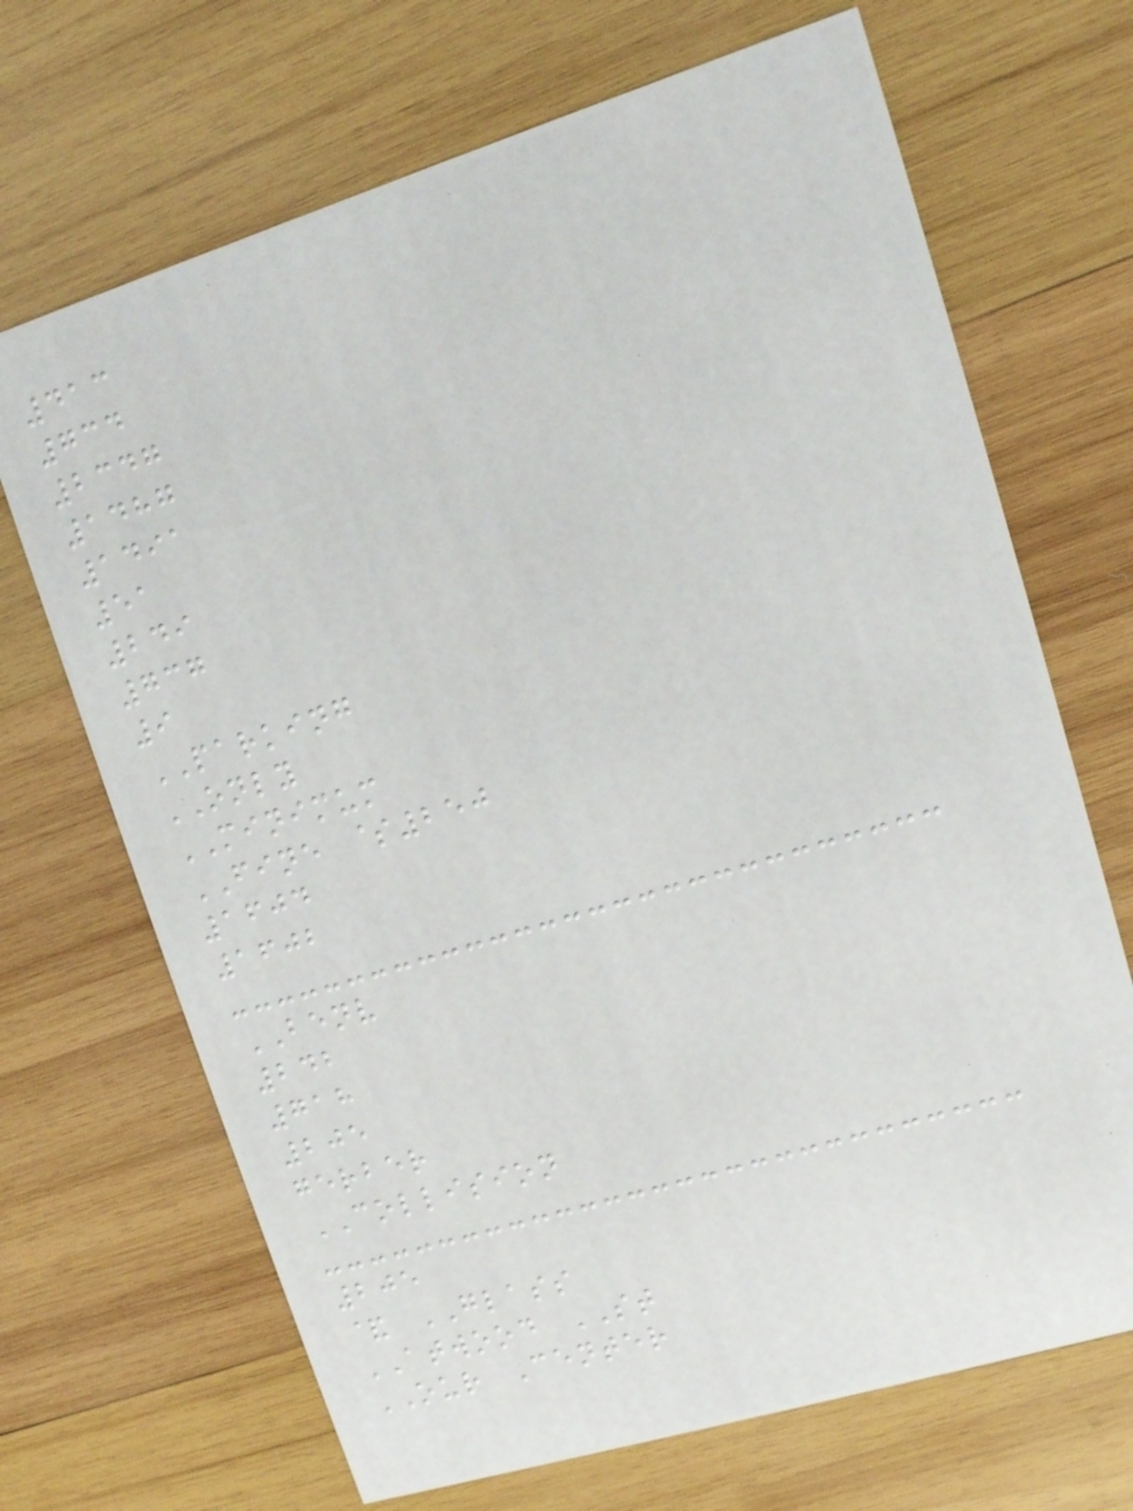413
734
2347
1487
1491
51
249
737
9
PARKING
ONLY
MINIMUM
FINE $250
1604
1602
BENV
242
718
205
gerber
COLLISION
205
& GLASS
ATWOOD ST
OUR Center
